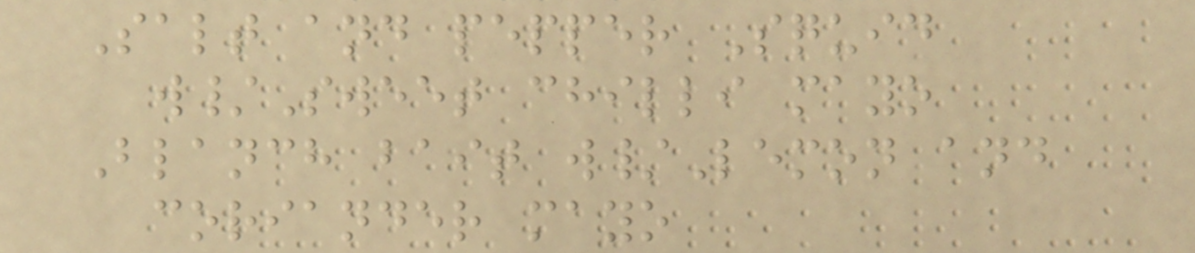Salt and pepper Squid
w/Sweet chilli mayo
Blanch bait w/Lemon and
coriander mayo
